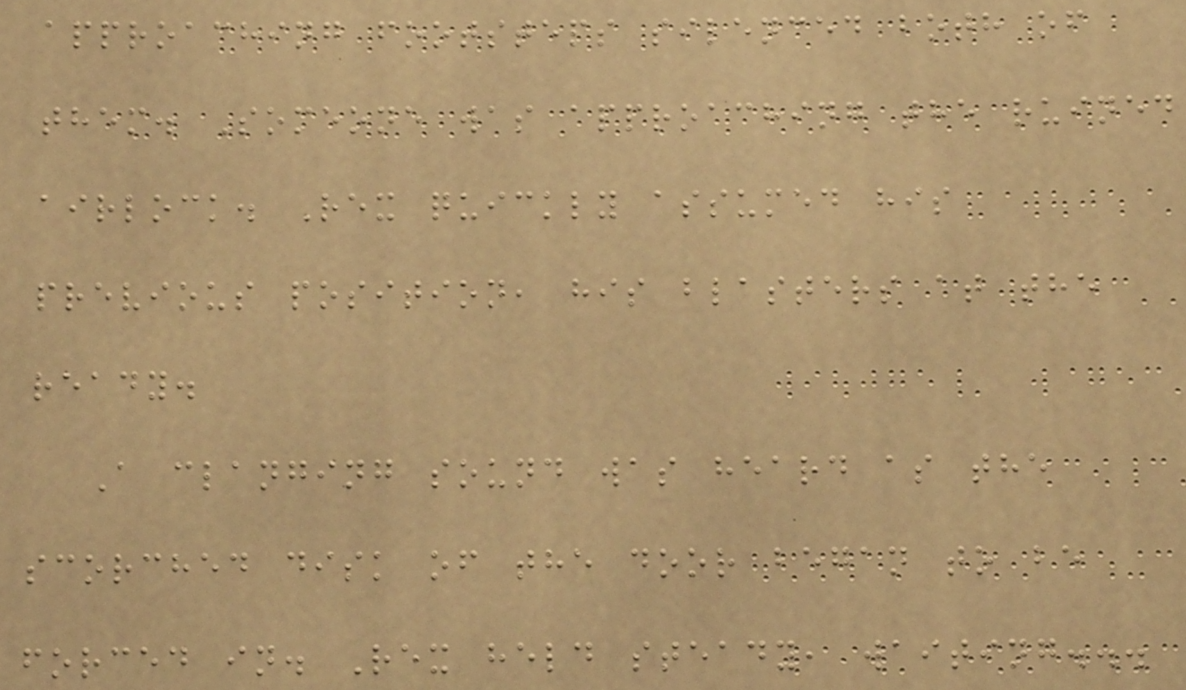approaching footsteps silenced both of
them. Someone was approaching the ruined
airlock. Rex quickly assumed his
previous position, his blasters at the
ready.
A clanging sound was heard as the
scorched disk of the door began to be
forced in. Rex held steady, waiting...
